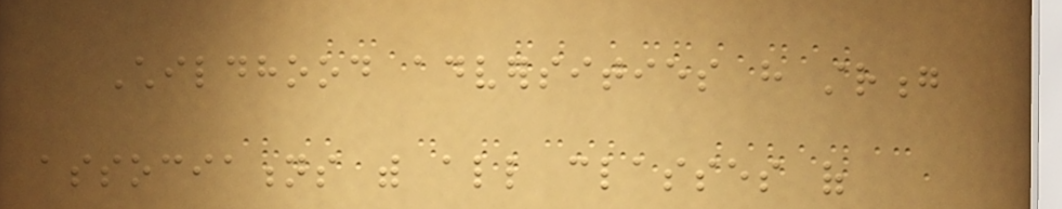Childhood adversities have strong
associations with all classes of
